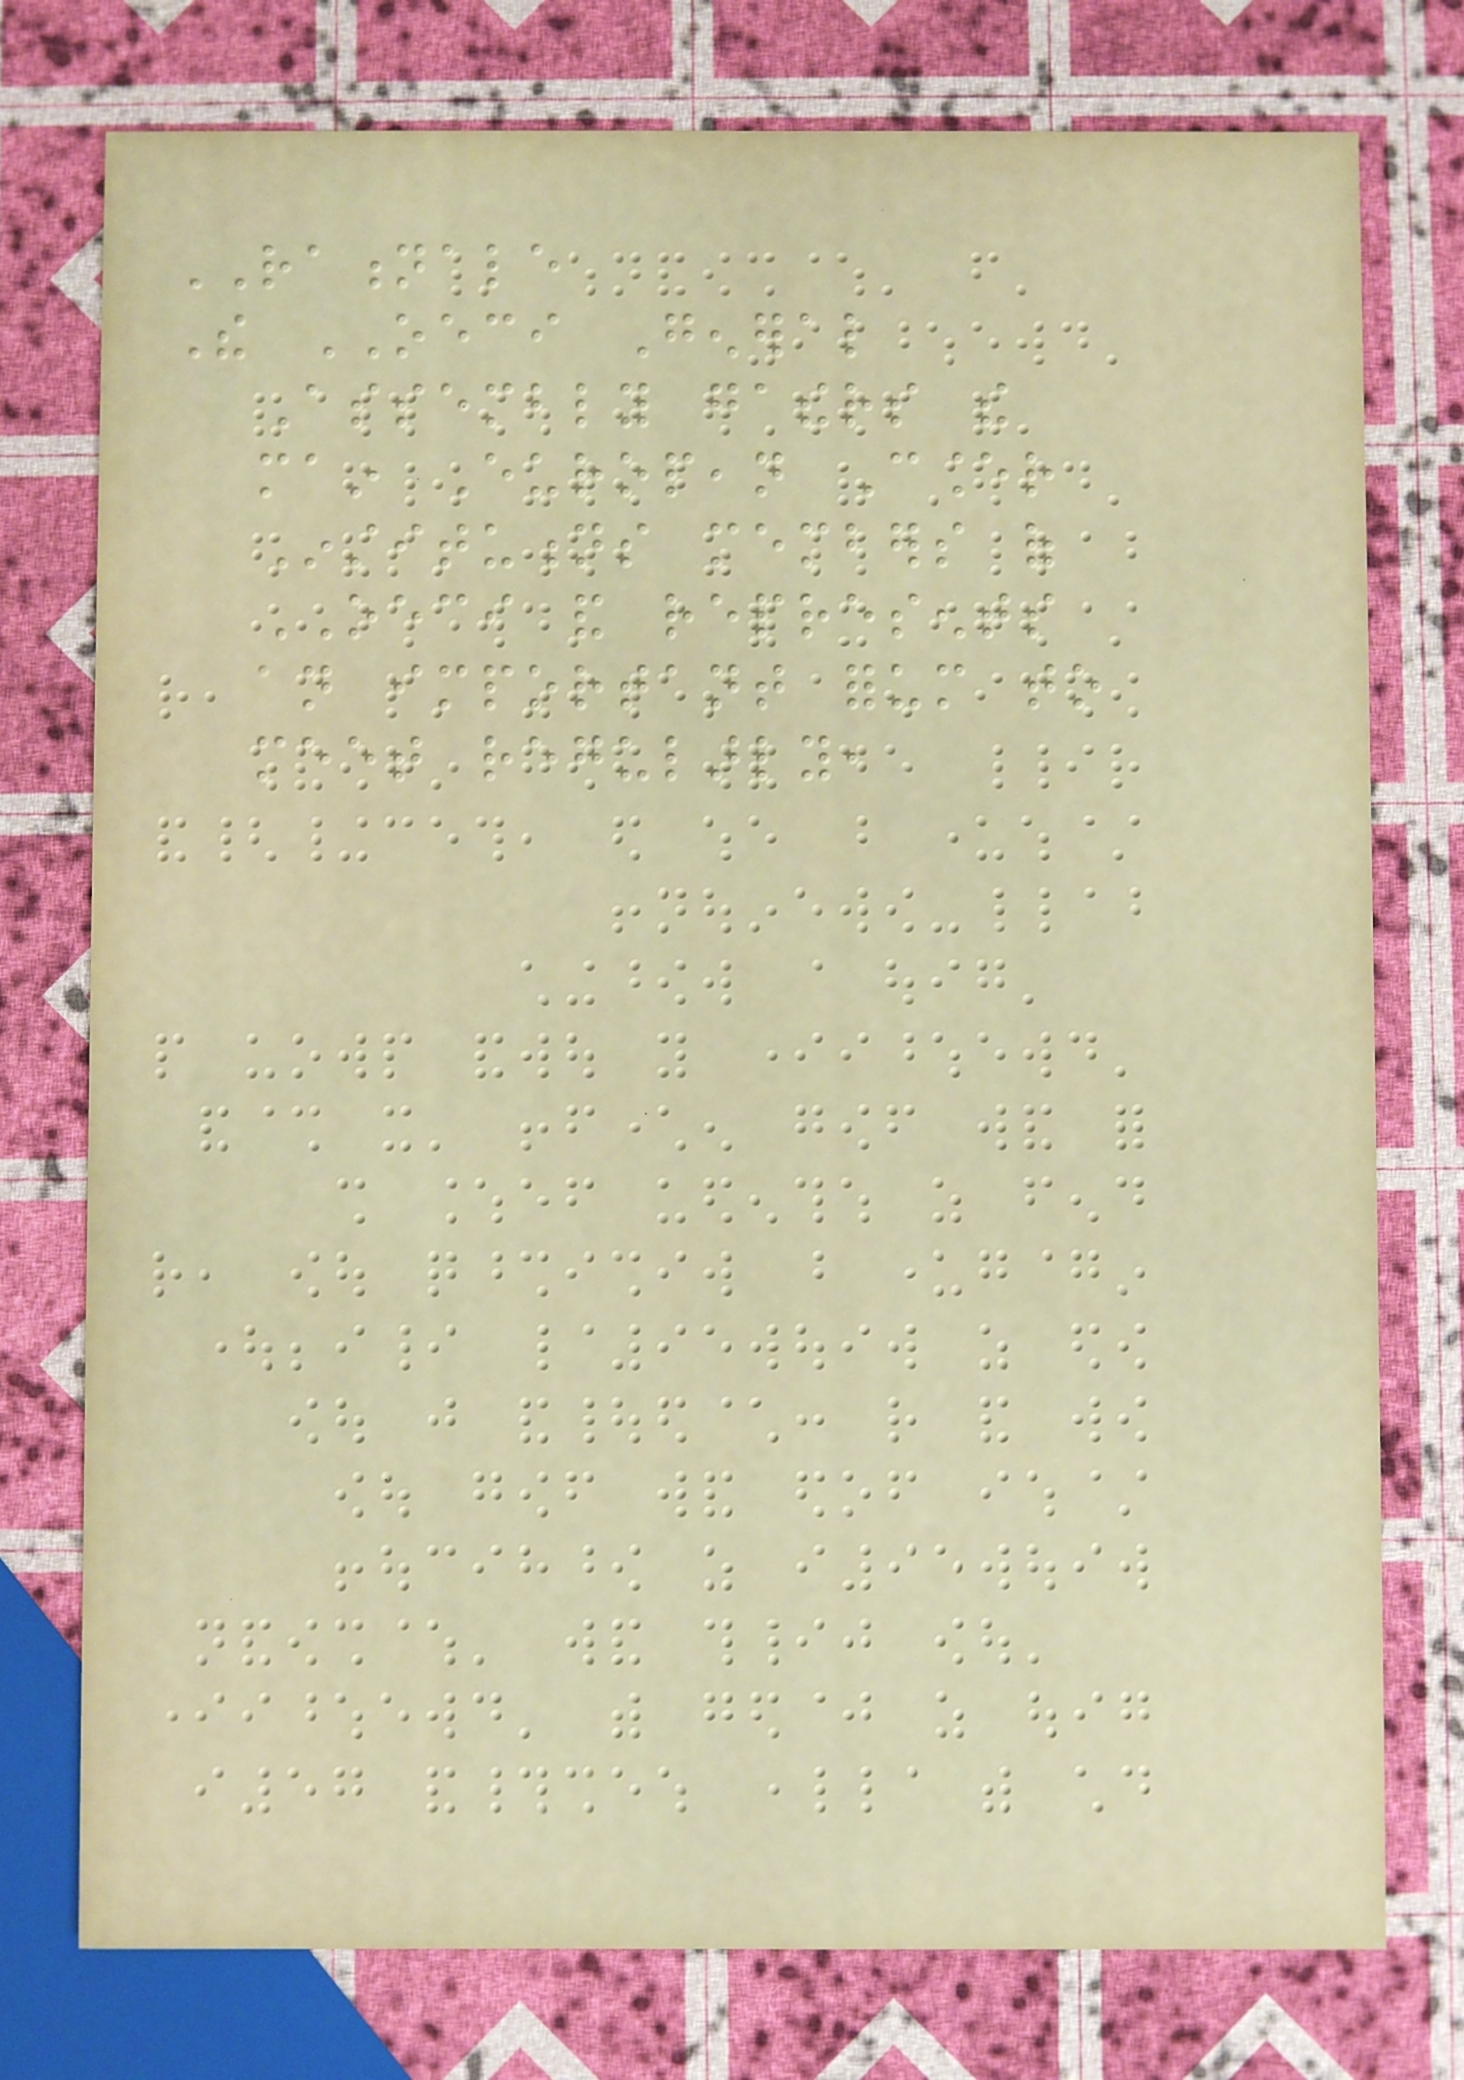RATIONALE
The OECI General
Assembly gathers the
main European Cancer
Institutions members of
OECI and represents
an important forum to
meet regularly,
